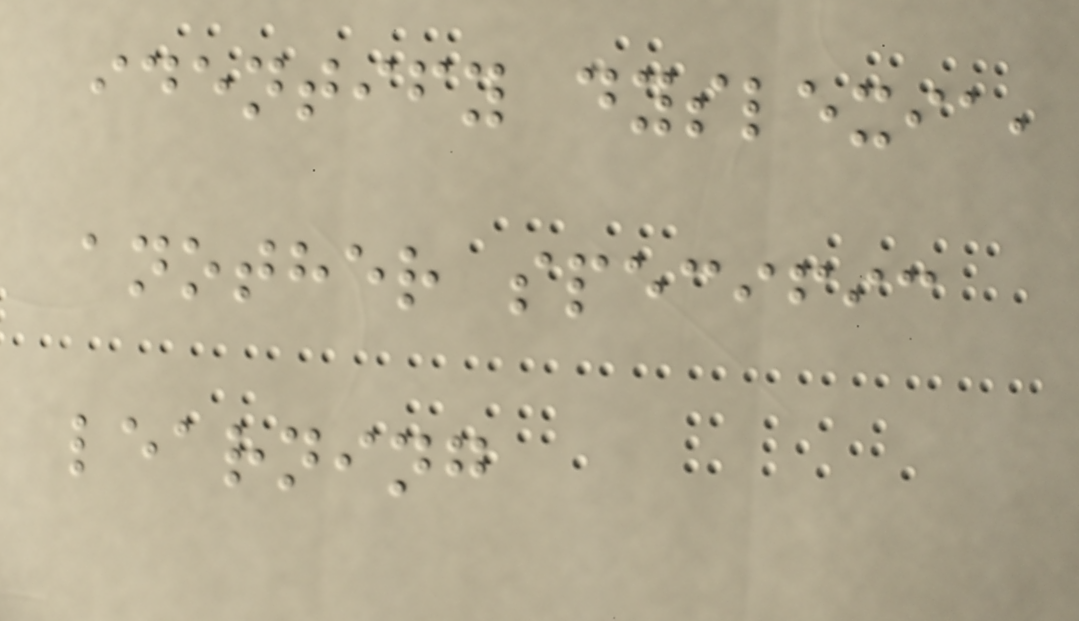identify dyslexia,
another specific
learning
